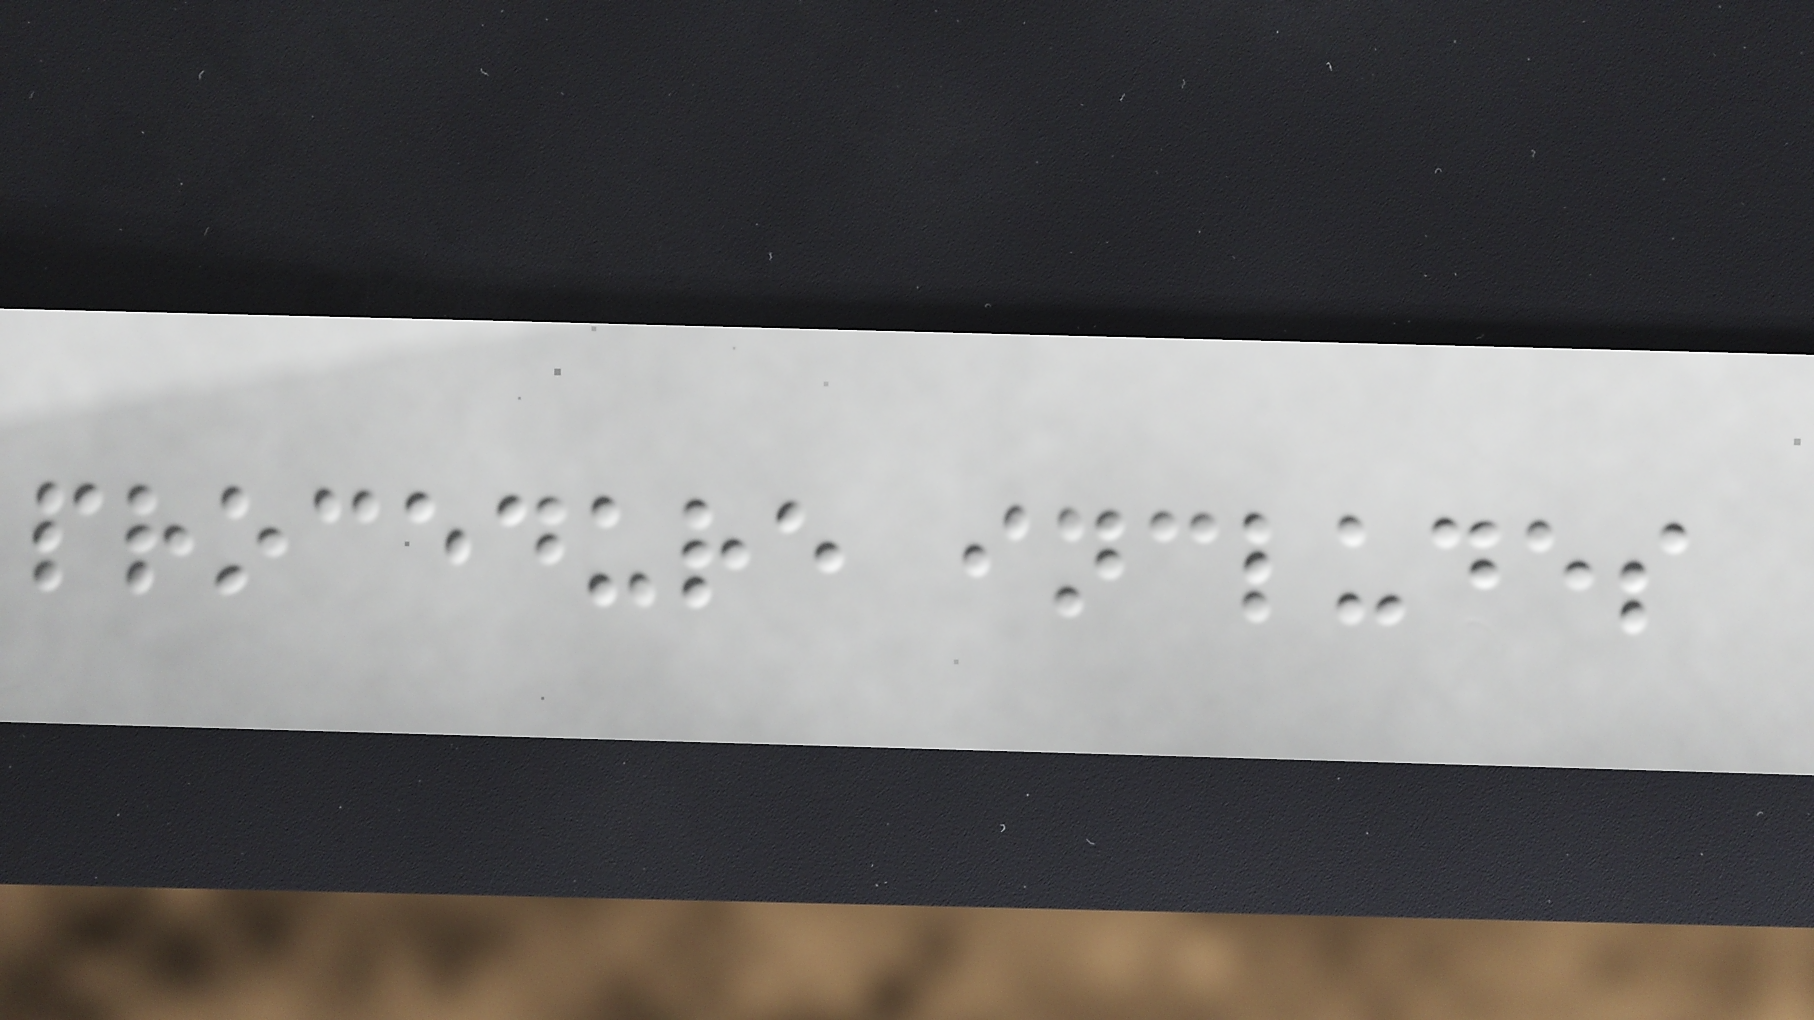procedure includes
